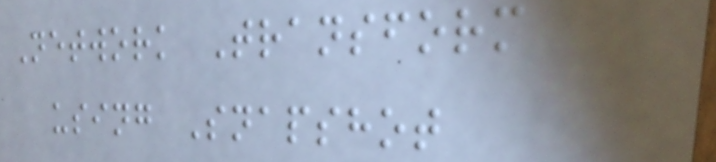Network Transform
using Snapshot
